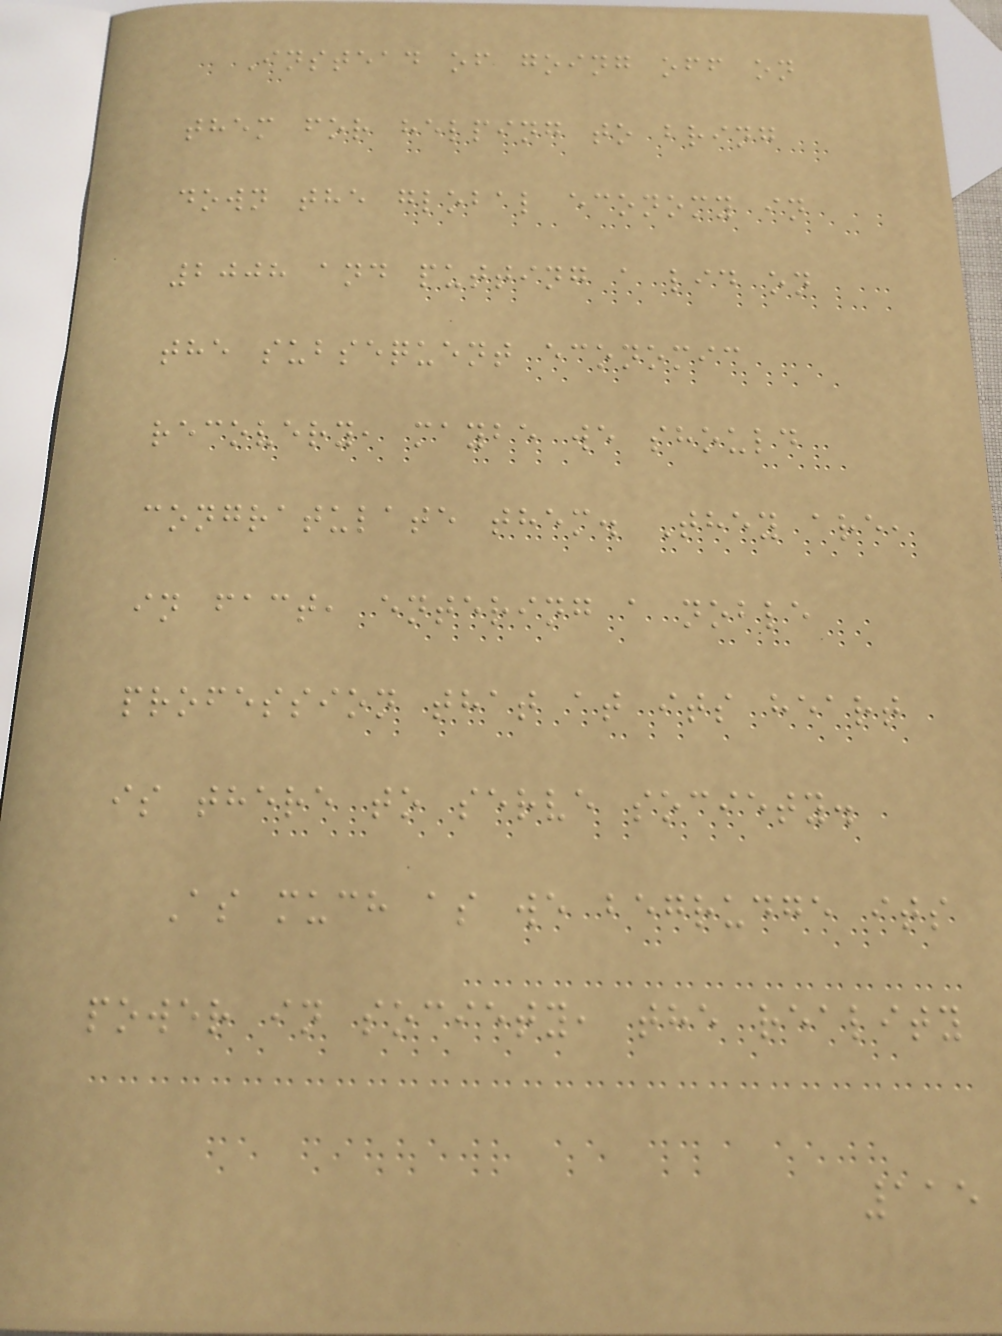Instead of going off on
them for helping to bring
down the global economy in
2008 and putting a lid on
the subsequent economic
recovery, maybe we should
congratulate them. They are,
in fact, entering a noble
profession that at its heart
is there to serve society.
As much as we begrudge its
power in society, the reality
115
